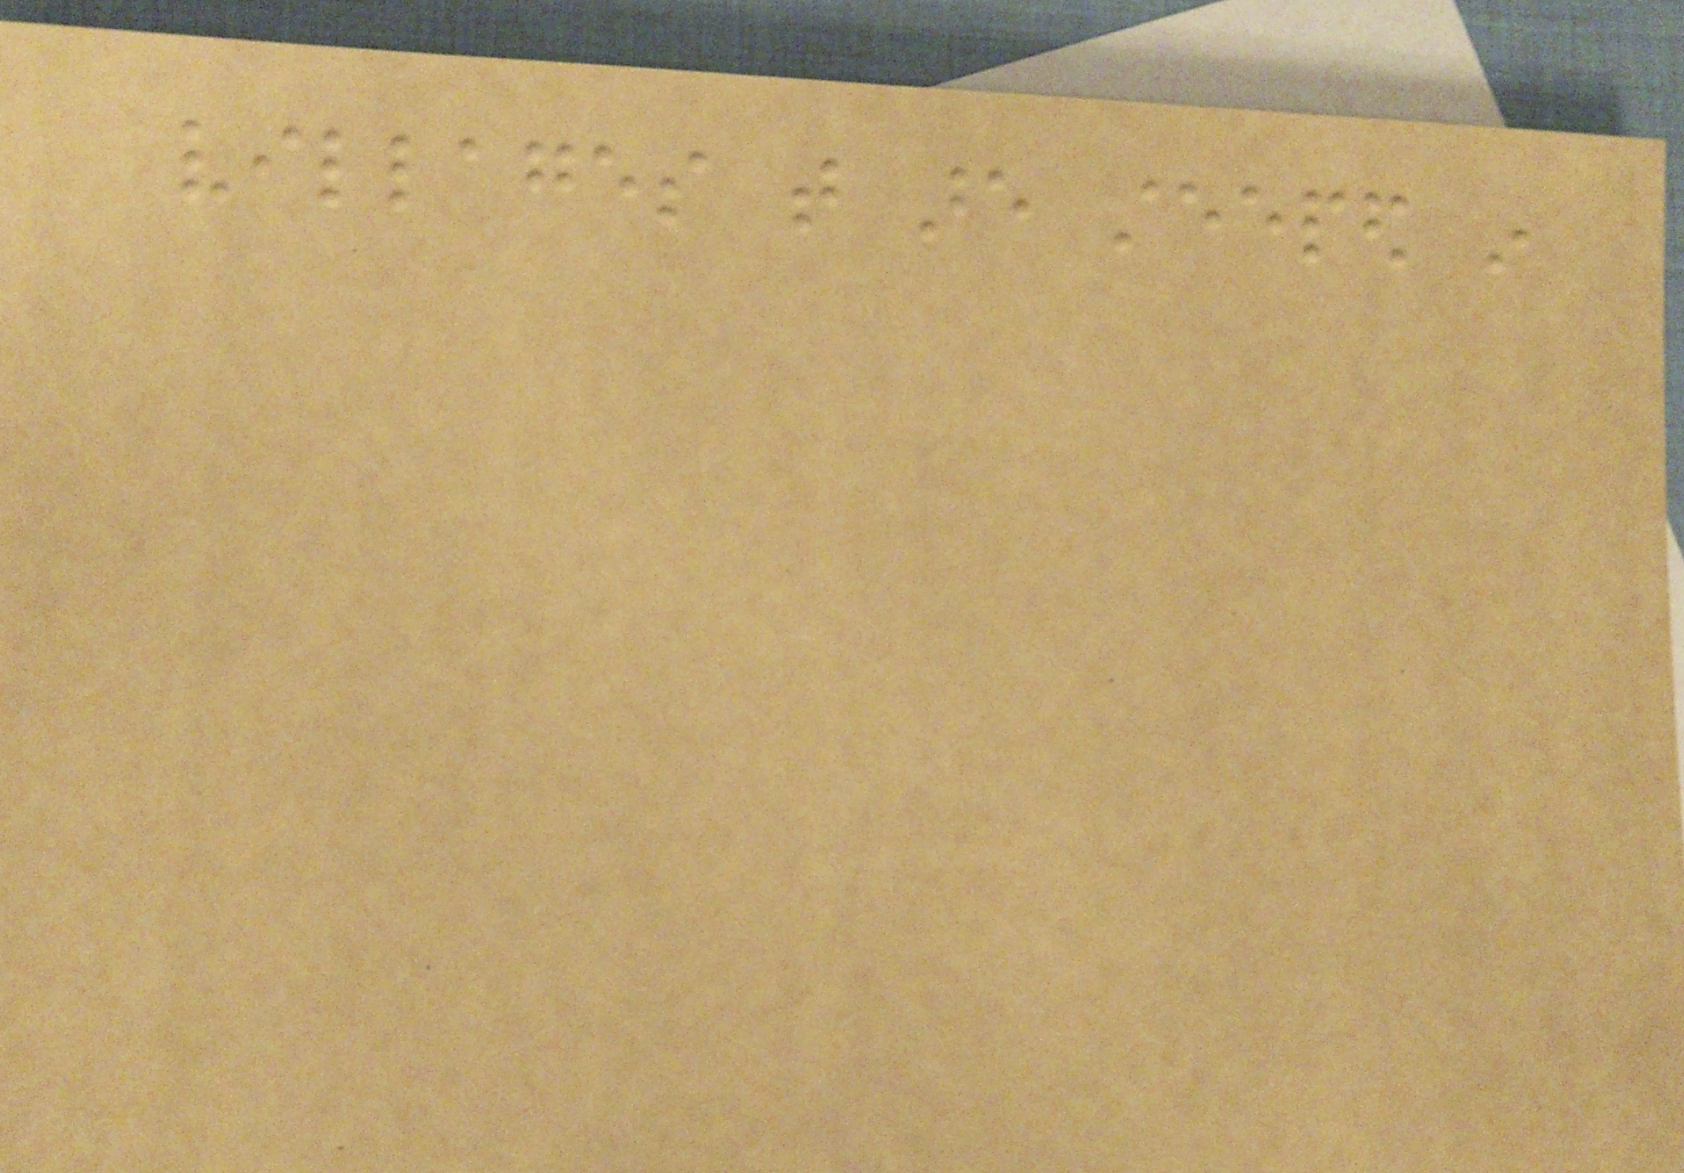villages that are steeped in
